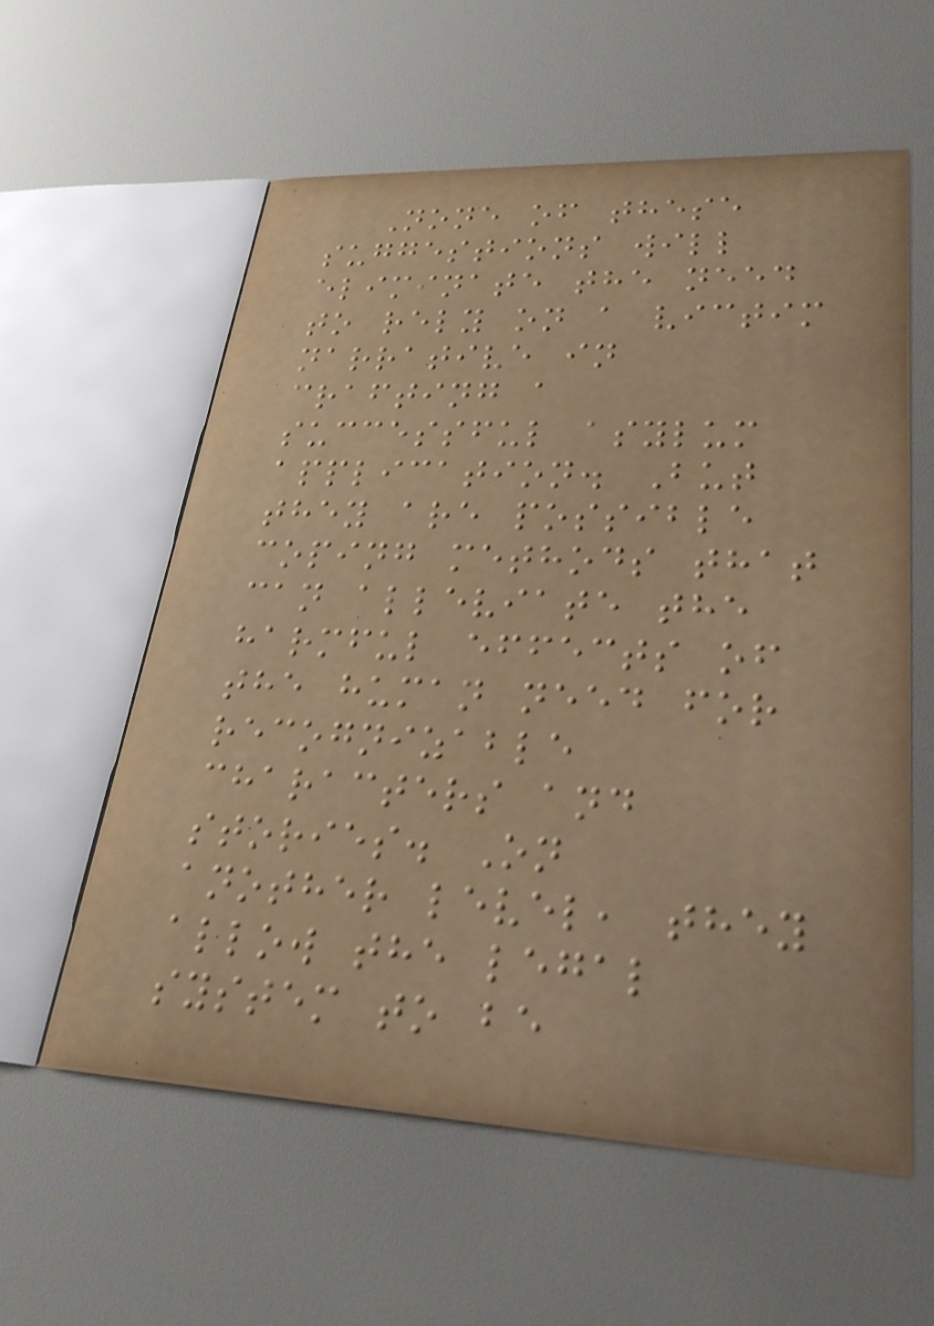None of these
suggestions will
eliminate the need
to rely on a victim
narrative in
crafting a
successful asylum
application. But
they are possible
coping methods that
can alleviate the
harmful effects of
the human need for
recognizable
characters and
stories. On
another level, they
allow the legal
system to be
